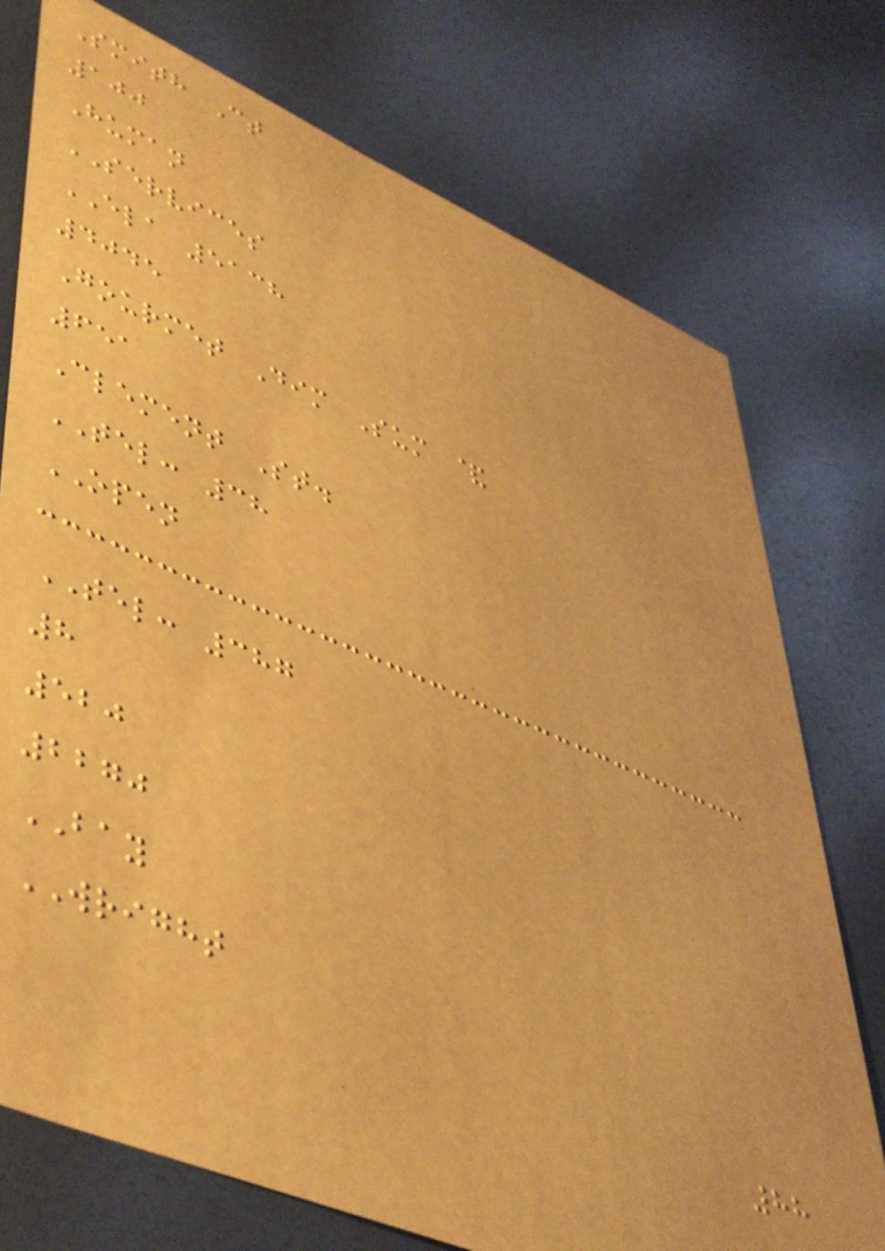Smith Ct
100
Human
SERVICES
ELA 5138
4045
Gourmet Dim Sum &
651
Clement St.
TEL: 38
OPEN
TEL: 387
8
520
2270
BAY
WRIGHT
88
